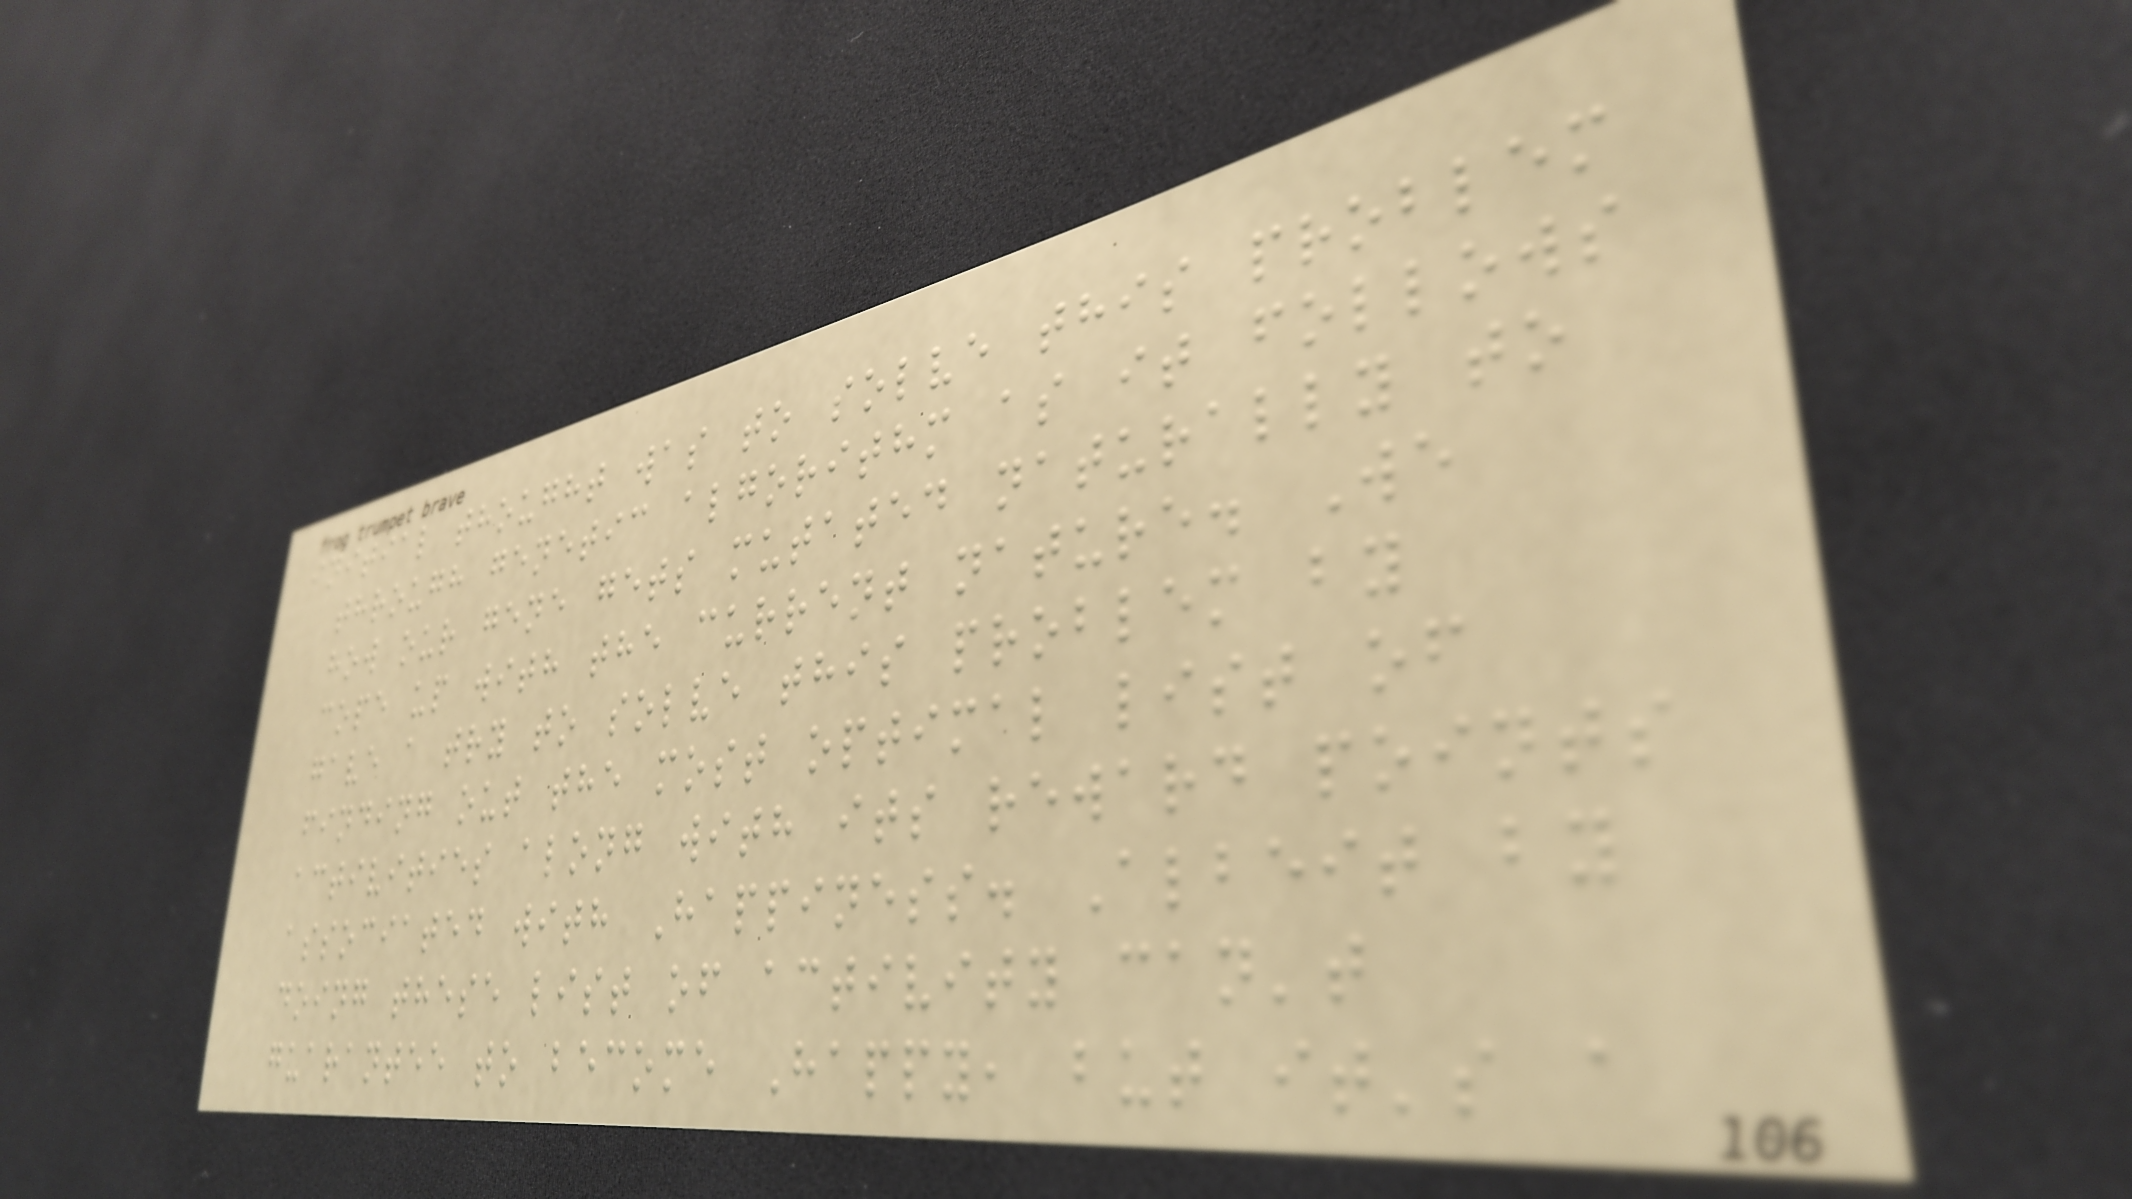initial thought was to solve this problem
through genetic algorithm as it follows
how our gene gets mutated naturally to
cope up with the current nature. We
gave a try to solve this problem by
finding out the most optimal list of
activities along with its reward points
associated with Happiness. Albeit by
doing these list of activity can't
guarantee to become Happy, but it's a
